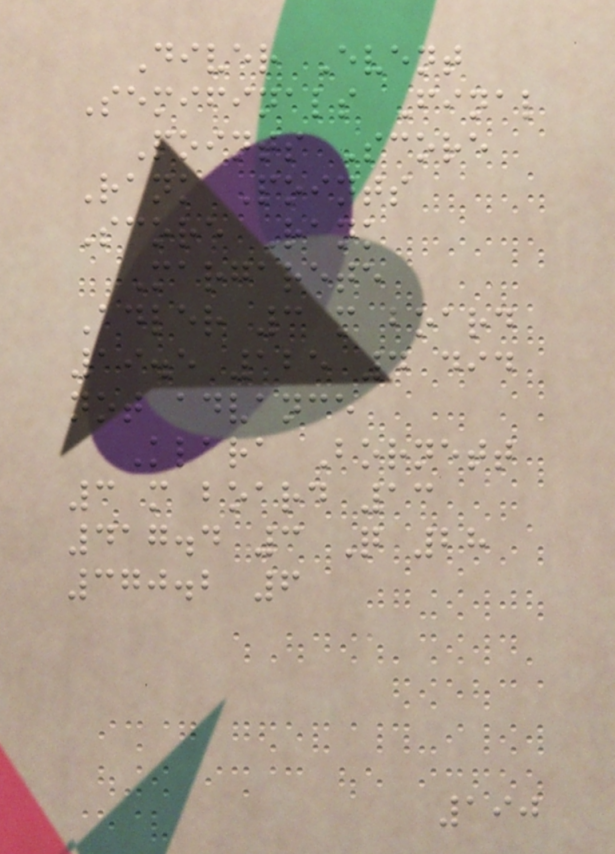Diver Event
Semifinals Final
Points Score
Rank Points
Score Rank
Margarete
Adler 3 m board
19.5 125 4 did
not advance
Klara Bornett
3 m board 13
417.4 3 Q 28
370.2 6
190
